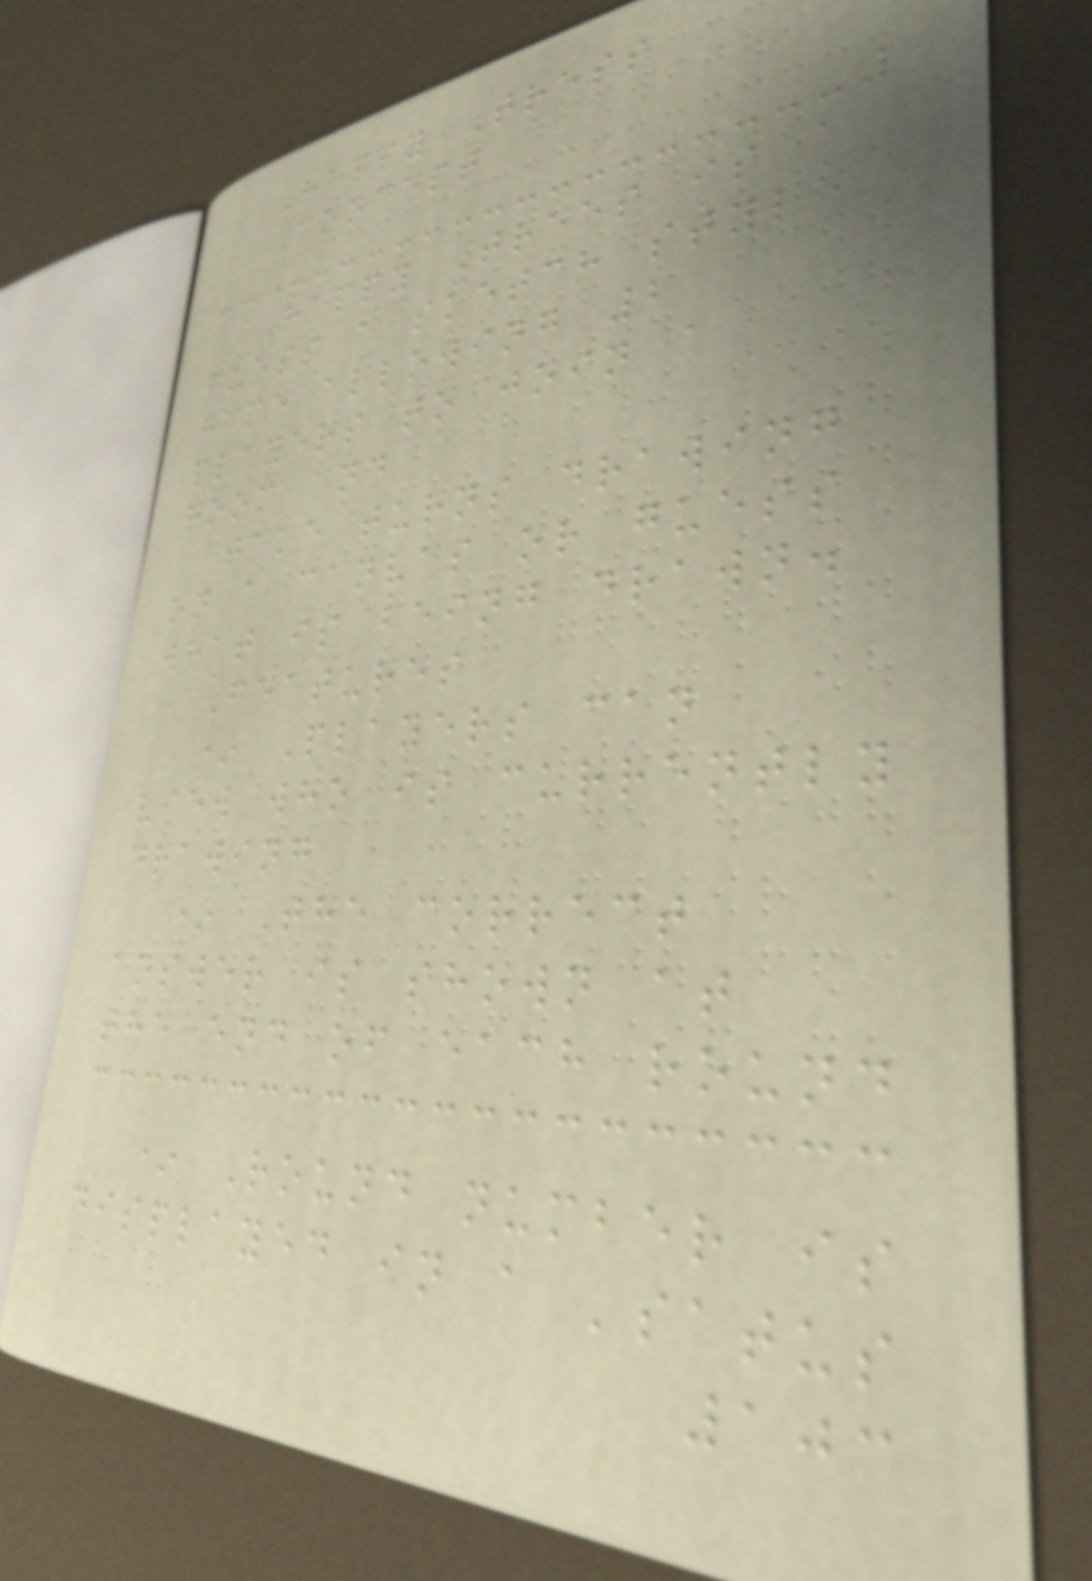Happy Tress
Concept
Happy Trees is a
guess a sketch style
game allowing 2
players to join a
room and
take turns drawing
on a canvas or guess
what is being drawn.
Features
* Players can
view who is currently
drawing
* The correct
answer is shown at
the end of each round
* Round number is
displayed in a 'satus
103
